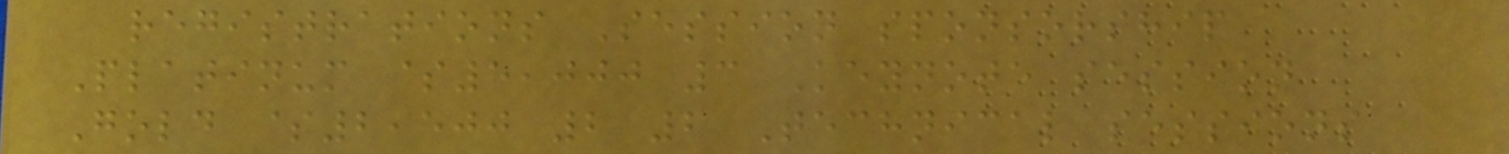registrations Session sponsorship
Platinum $5,000 3 Keynote session
Gold $2,500 2 2 Technical sessions
